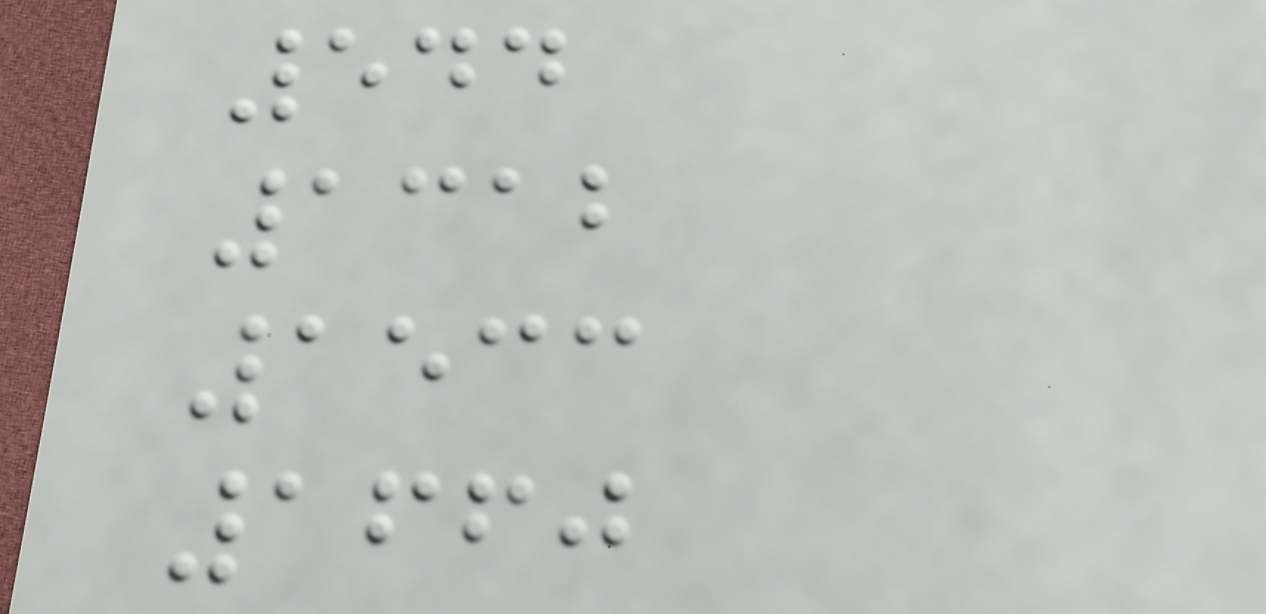544
1312
1533
1660
